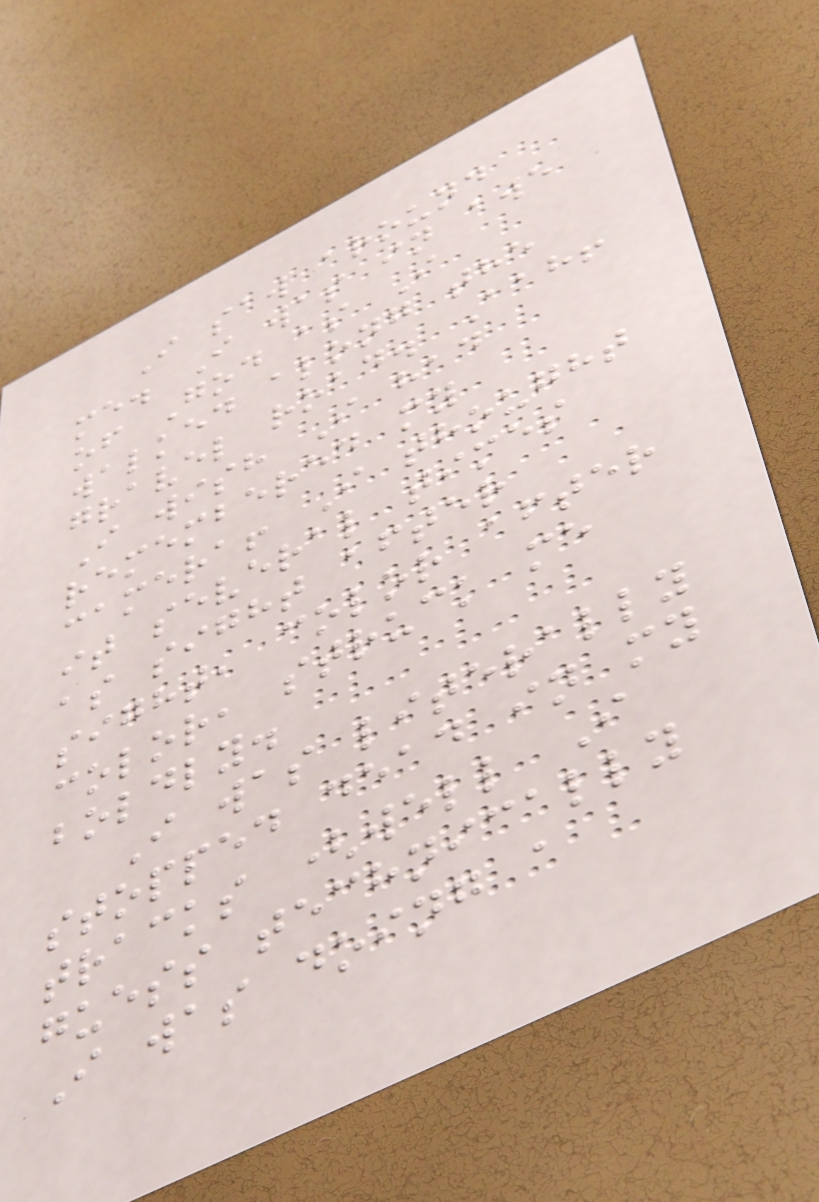I saw around
me. I was in awe
of God as I
walked along the
gravel road. Aah!
I wish I had
remembered my
camera! I thought
it several times
as sight after
sight, color after
color, struck me
boldly.
I was literally
stopped dead in my
tracks (well I
guess technically
I was doing a
